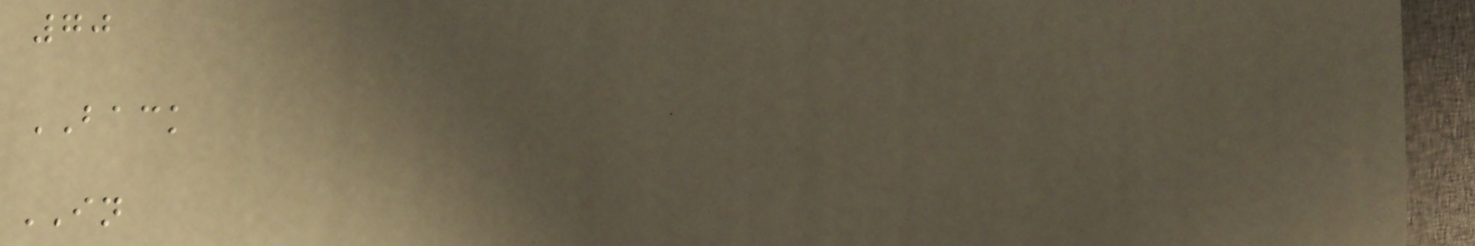70
BACK
IN
